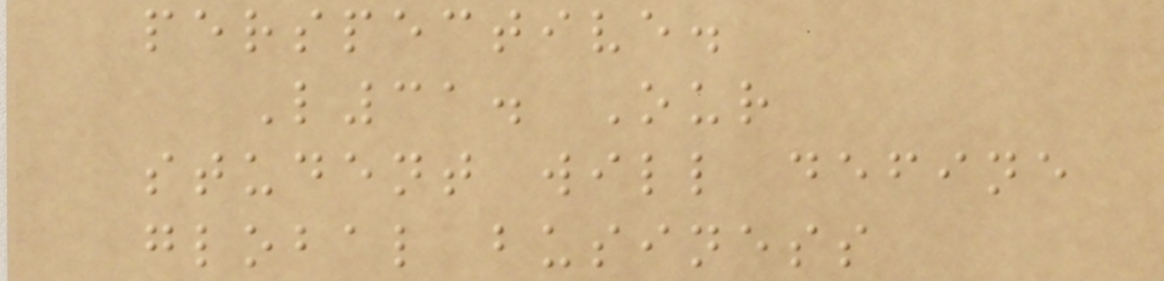perspective.
L31. Our
student will define
global business
